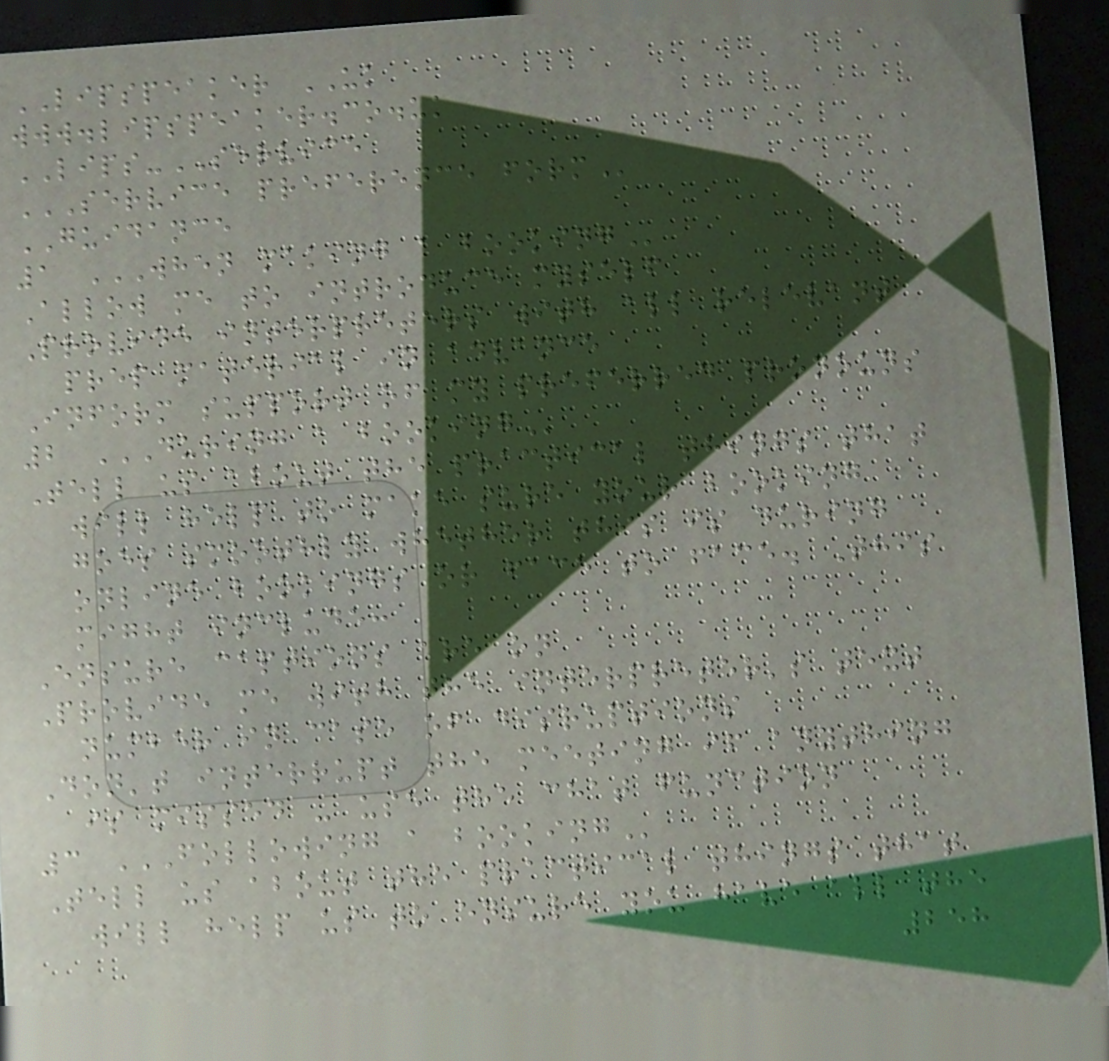LIPSPEAKER UK
www.lipspeaker.co.uk
LIPS-SERVICE
SERVICE PREFERENCE FORM
GUIDANCE
1 WHEN MAKING A BOOKING
Allow me to introduce myself
Provide interpreters with all relevant
prep material in advance
Inform support of my preferred pronouns
2 DURING A BOOKING
Tell us about the practical things that
will help to make sure your booking
goes smoothly whether this is during
online bookings or face to face. This
might include:
Ensure captions are on
Provide me with the interpreter's text
number in case of disruptions
Don't interrupt the meeting if anything
is missed - use the chat function
3 FOLLOWING A BOOKING
Tell us about the practical things that
will help us to ensure you have all the
258
